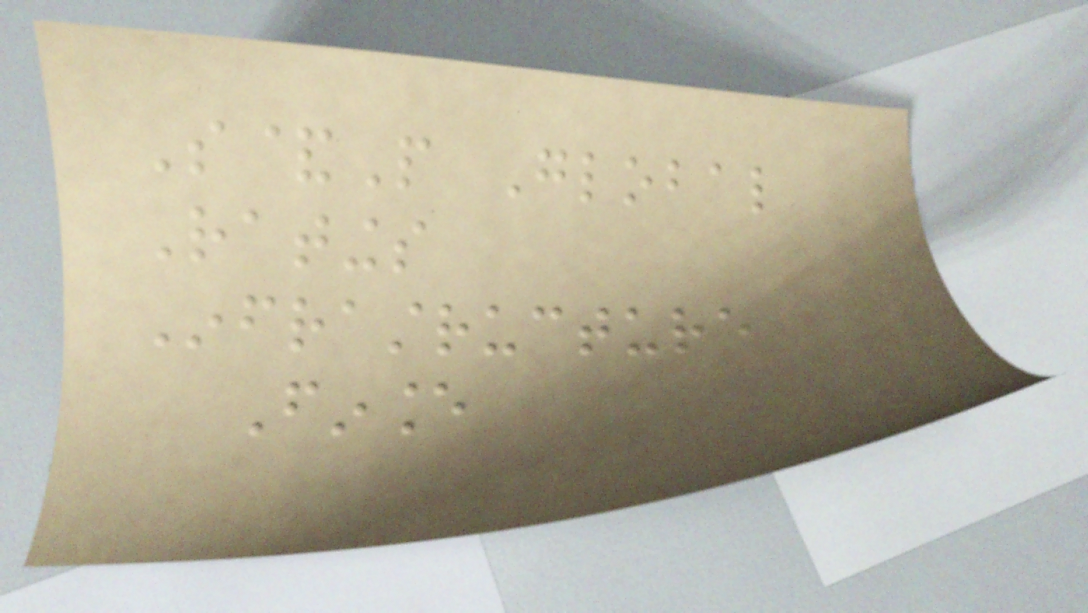S&P Global
Ratings
Infrastructure
Finance
